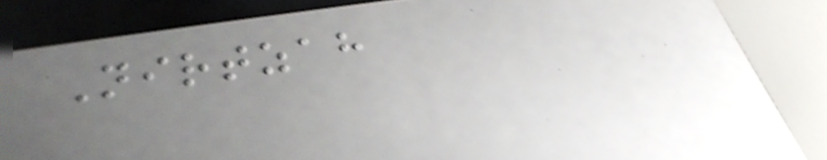Nirtzah
